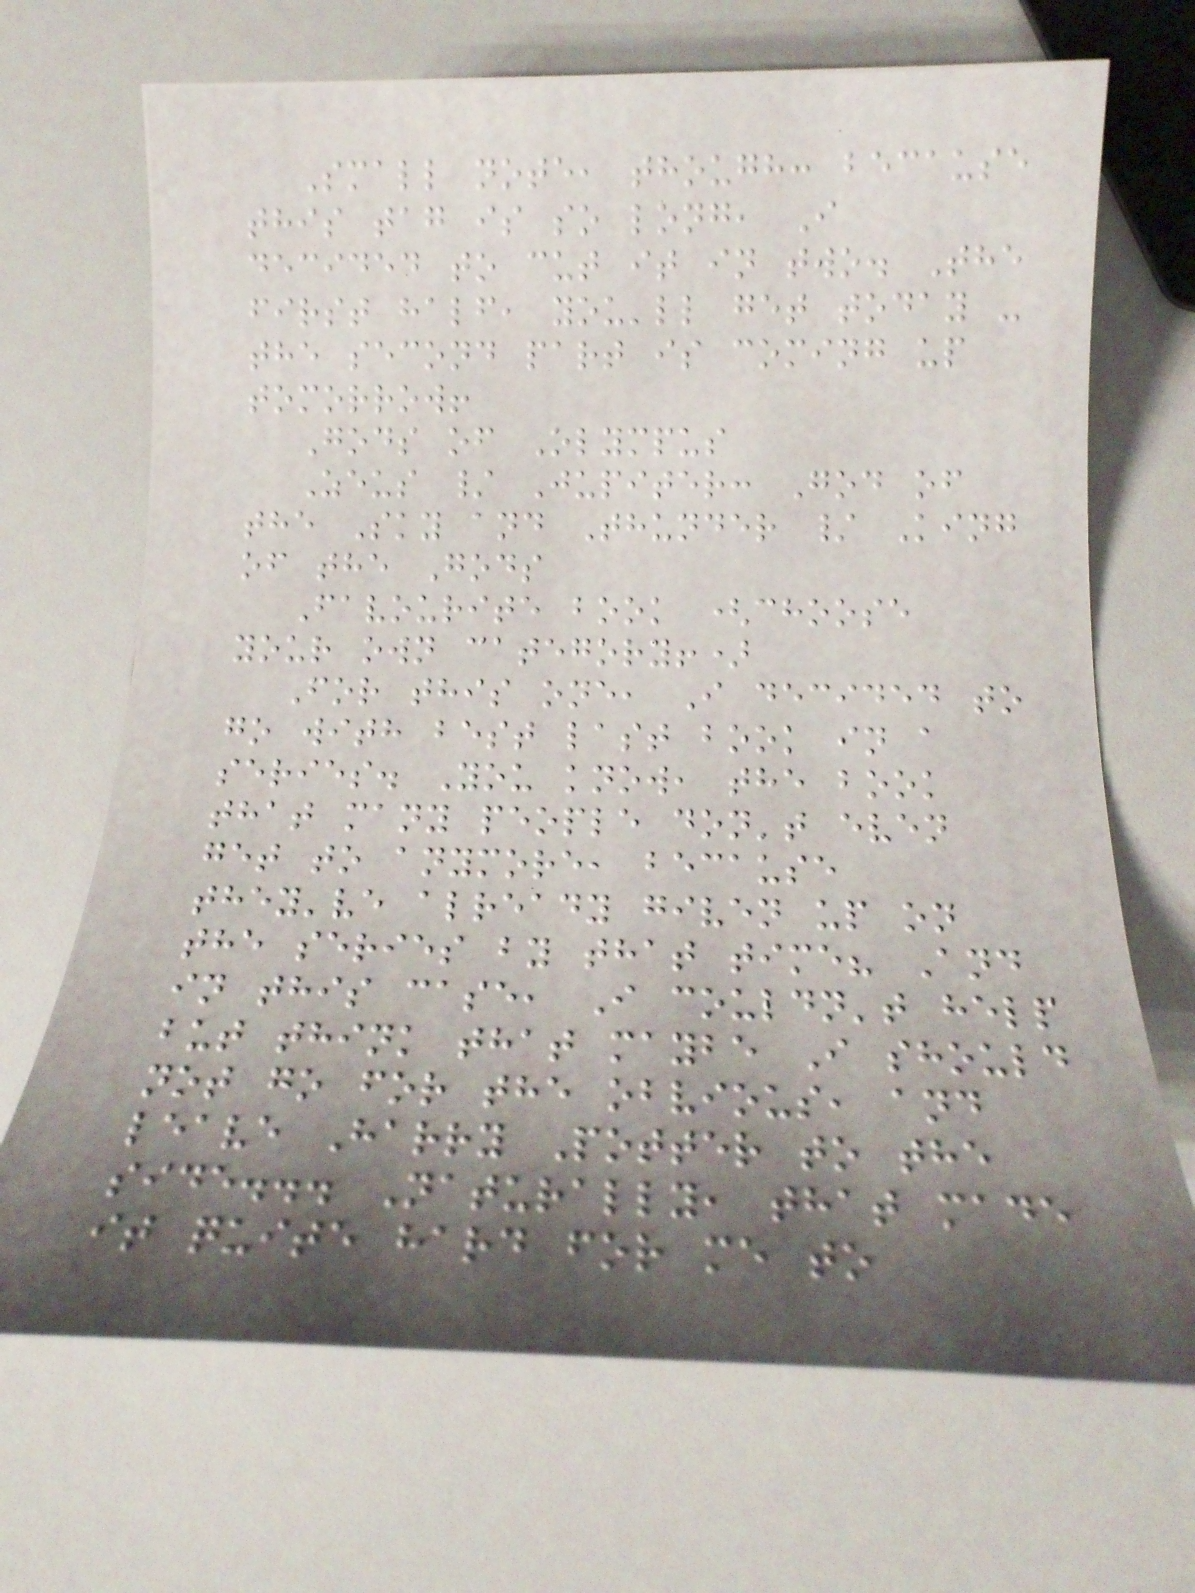Small note, though: because
this tag is so long, I
decided to cut it in two. The
first half, you'll get today -
the second part is coming up
tomorrow!
Gods of Olympus
Zeus / Jupiter: God of
the Sky and Thunder / King
of the Gods
Favourite book (choose
your own category!)
For this one, I decided to
go with best last book in a
series. You know, the book
that many people don't even
get to anymore, because
they've already given up on
the series by that time? And
in this case, I couldn't help
but think that maybe I should
not go for the obvious, and
leave Harry Potter to the
side... Naturally, that made
it quite hard for me to
